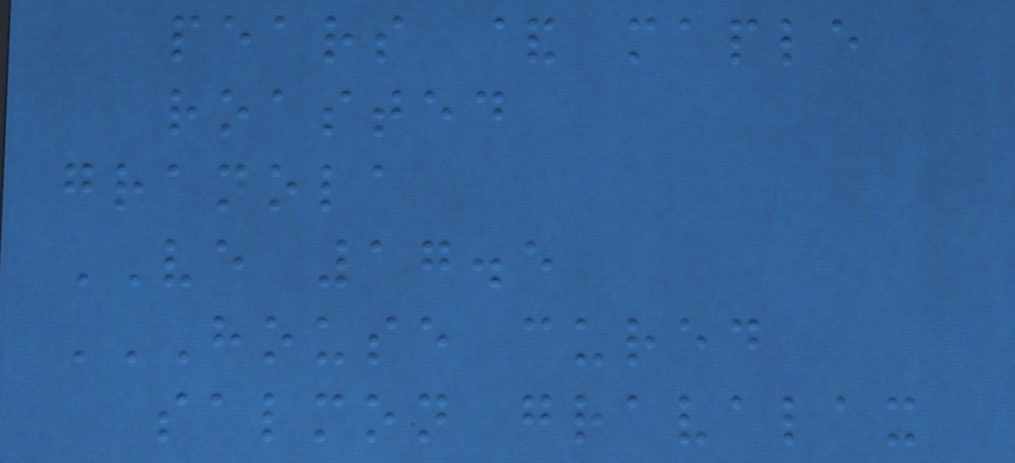pears & maple
roasted
granola
VE 17.5
HOUSE CURED
SALMON GRAVALAX
